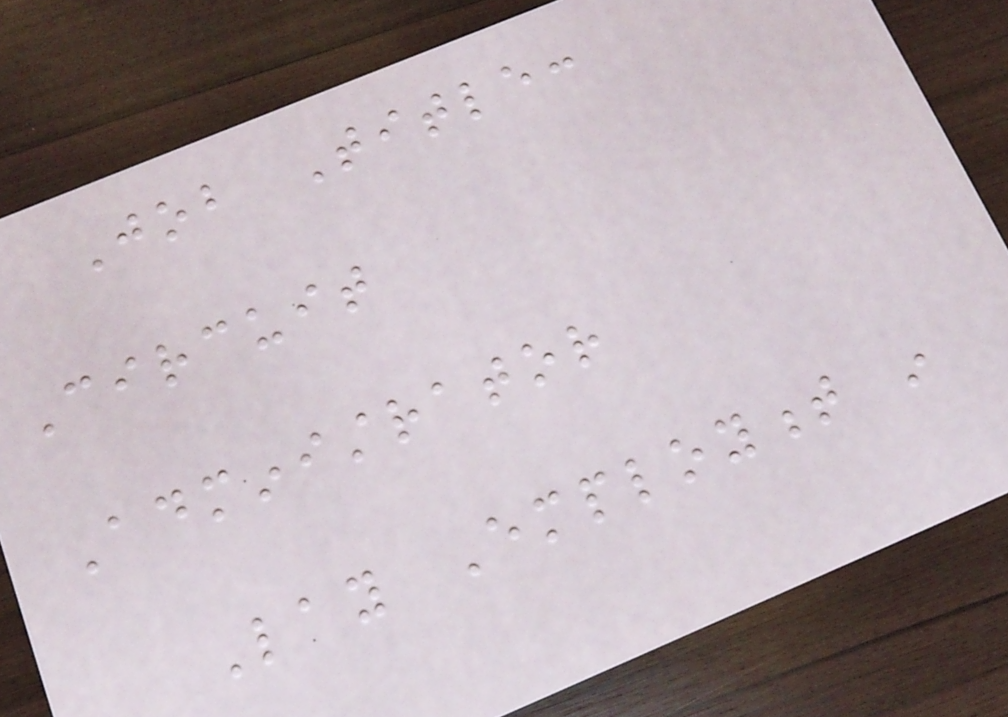Job Title:
Circuit
Administrator
Lay Employment in
